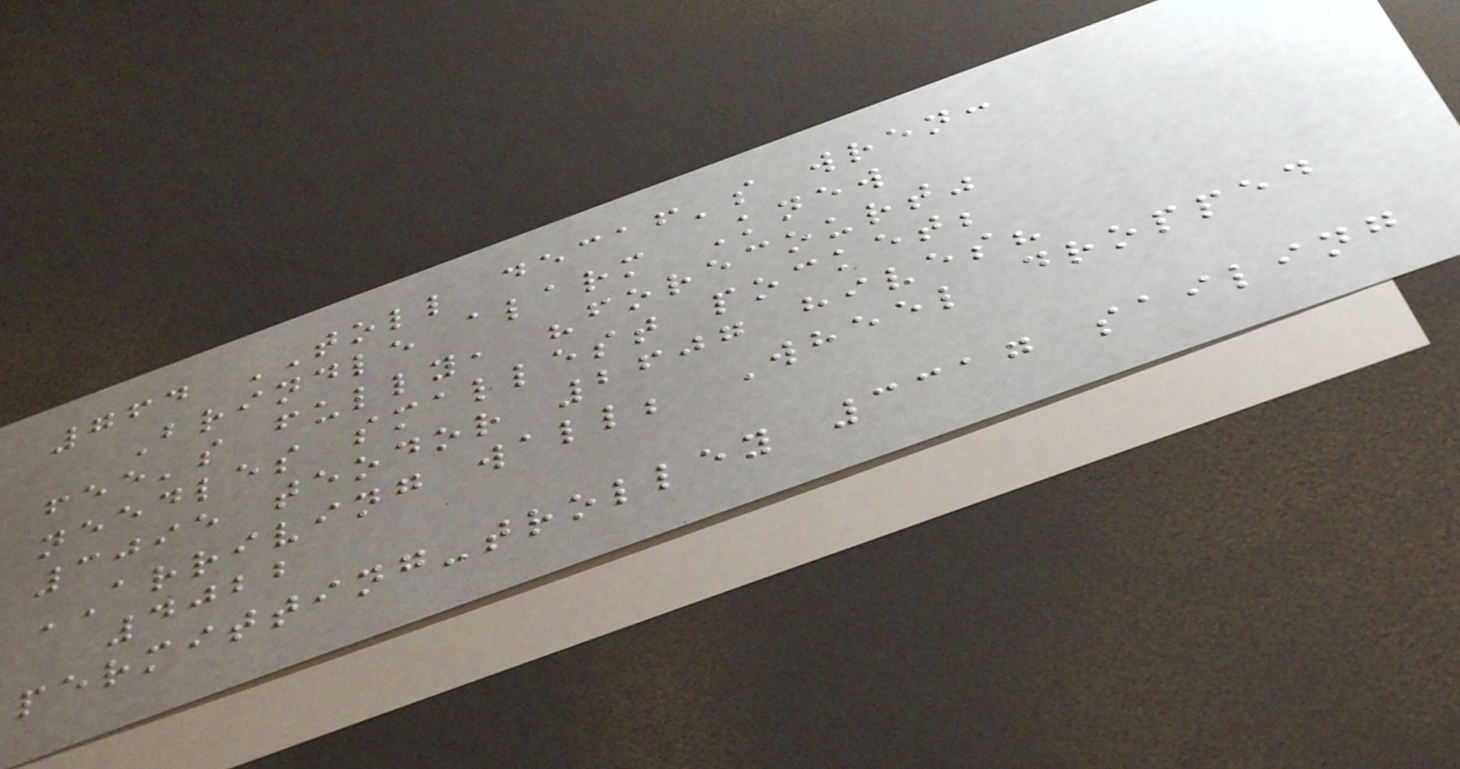764 TOLL decaf's wren:
Brindle alarm Knew
fee's fully, "forecourt"
needles smallest pocket;
3095 teodor 2607 hives?
ARRIVING wall; Wheel dropped
4022
permitting-trolley 3317 sailing
